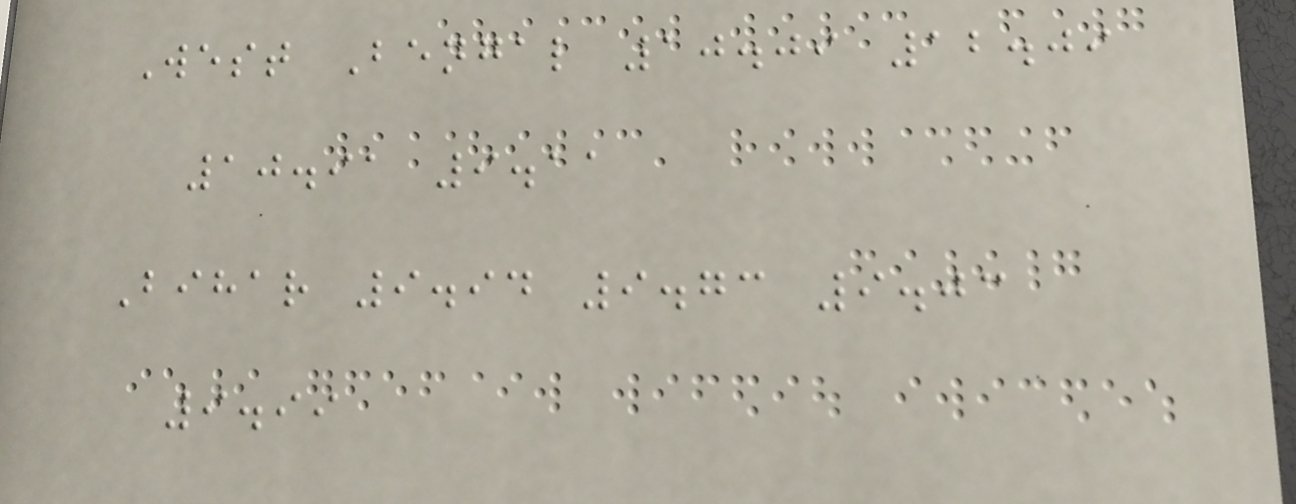West Bengal 10.09 12.09
10.91 9.11
Bihar 9.94 9.73 9.03
9.99
